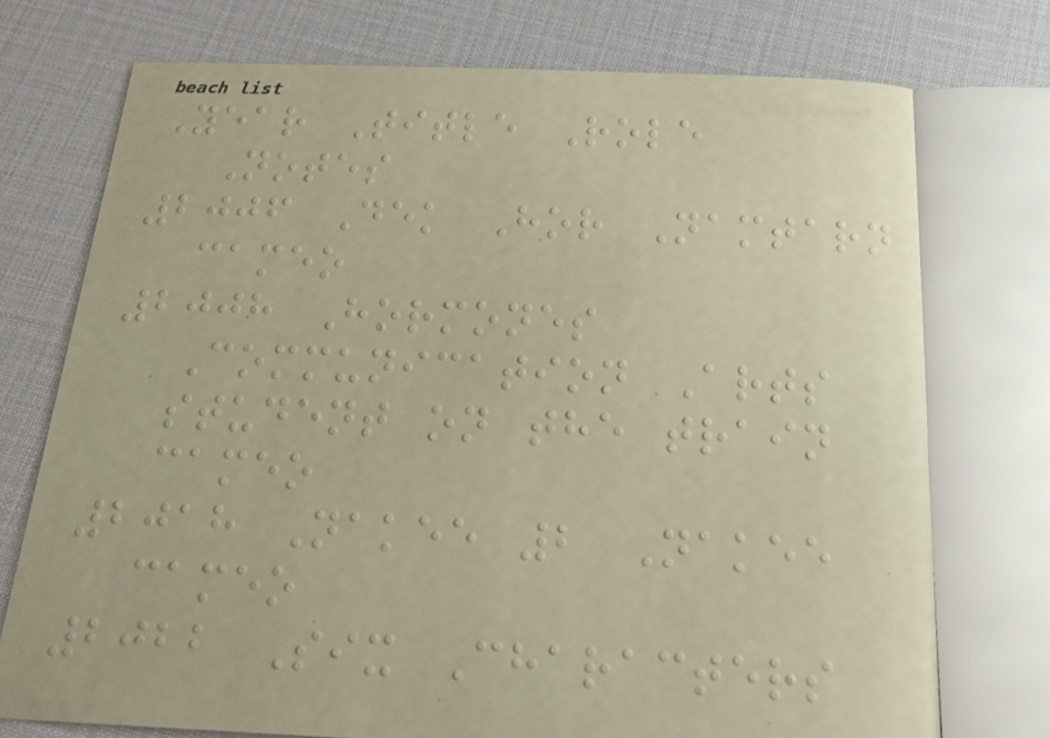Year Title Role
Notes
2006 Dek Hor Namtarn
cameo
2008 Hormones
Communication Arts
student on the train
cameo
2018 Nakee 2 Nakee
cameo
2022 Six Characters
